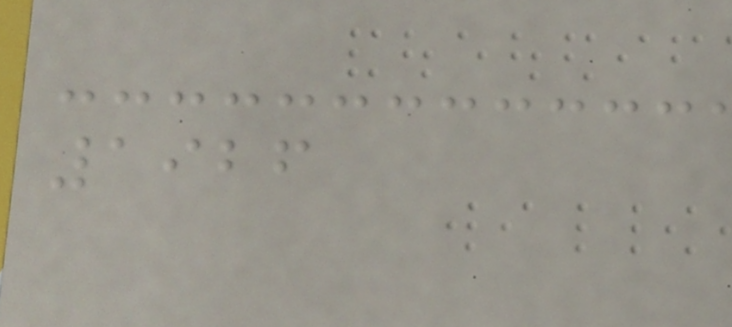1926
